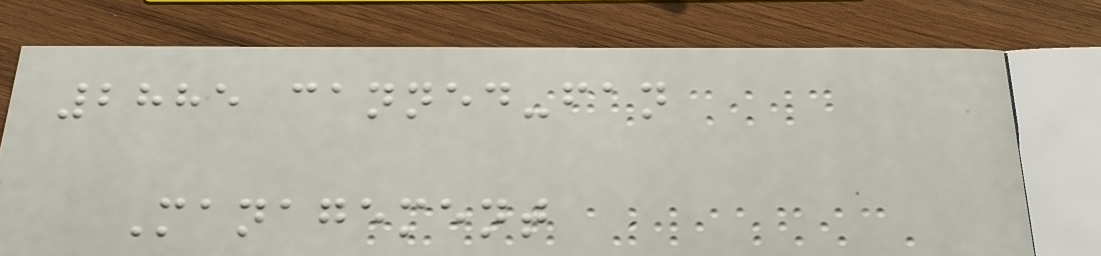2885 canned-fan
Management
